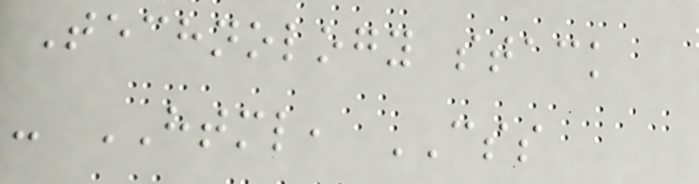Technology stack
- HTML, CSS
